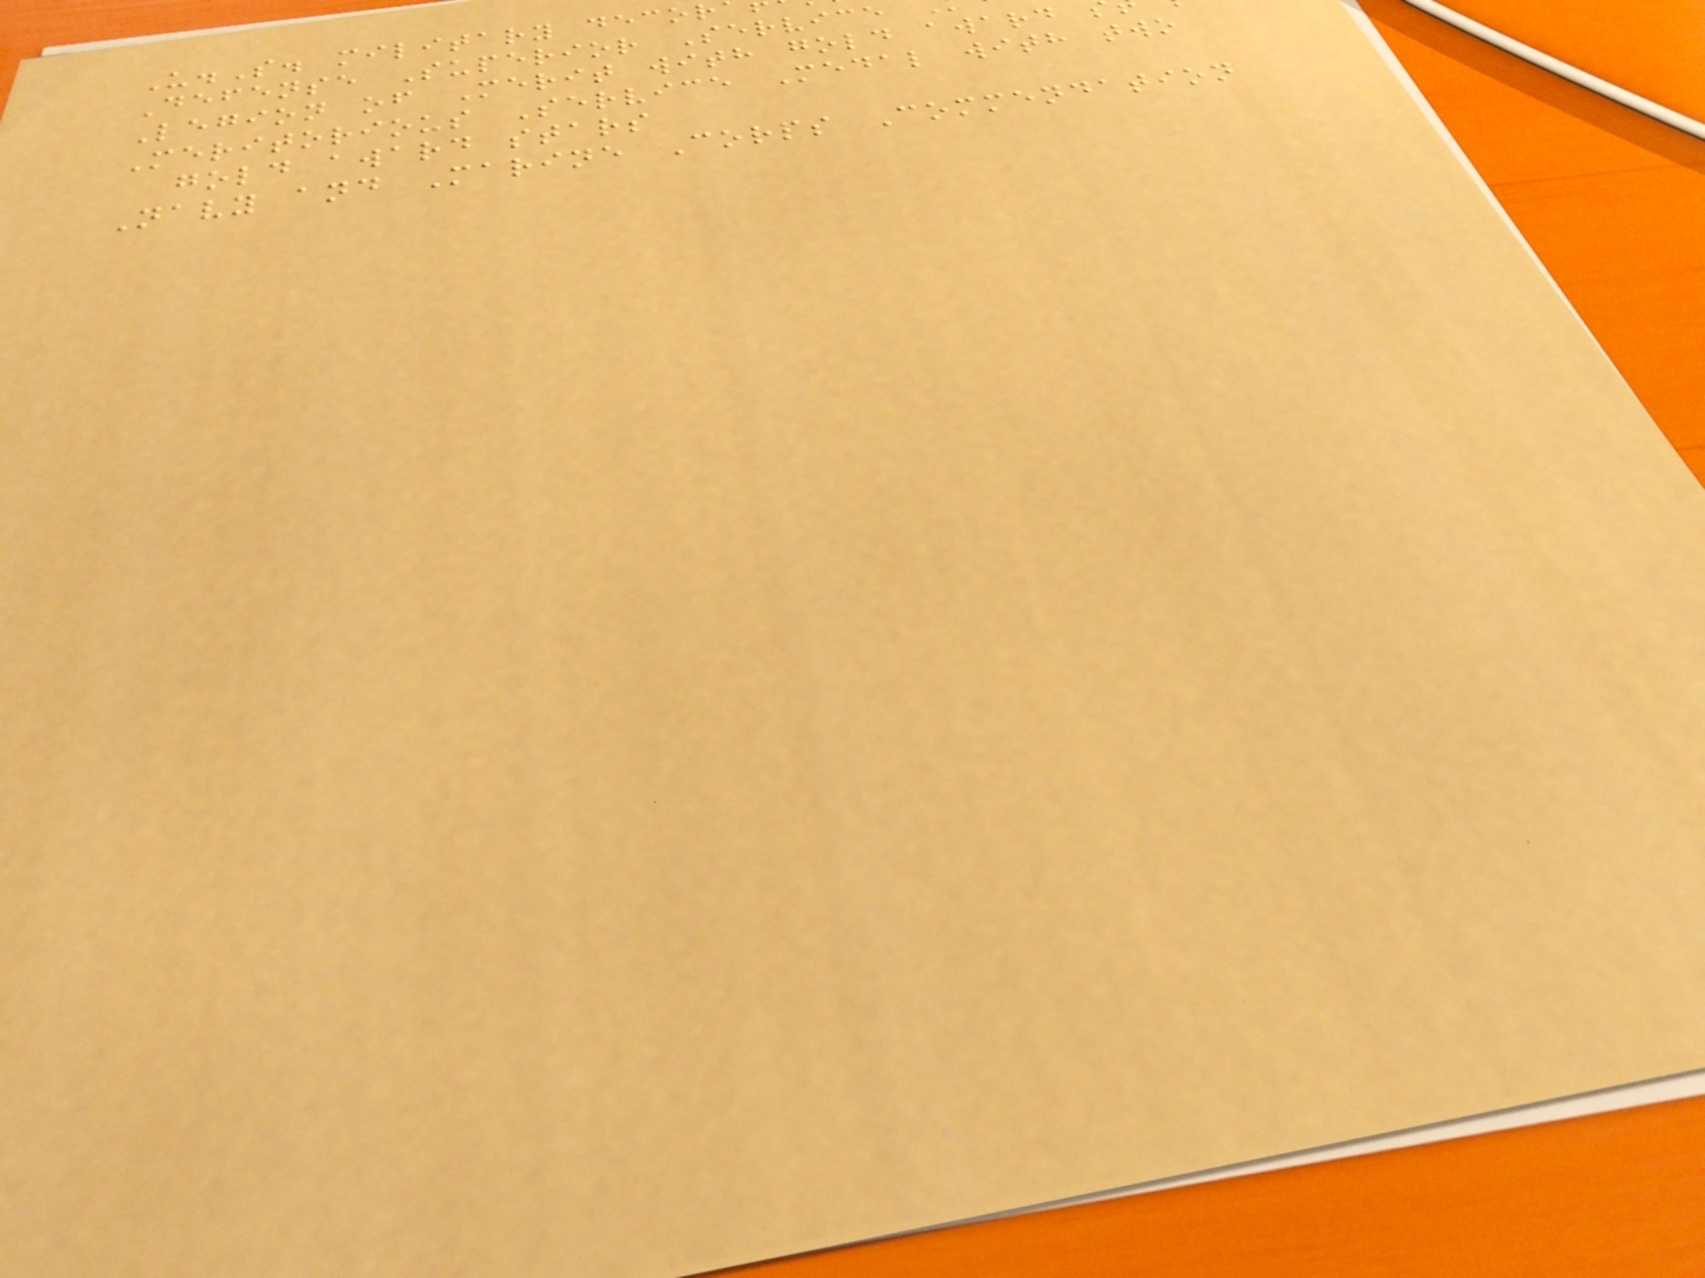U.S. military decor
Defense Superior Service
Legion of Merit with gold award
Meritorious Service Medal with two
gold award stars
Navy and Marine Corps Commendation
